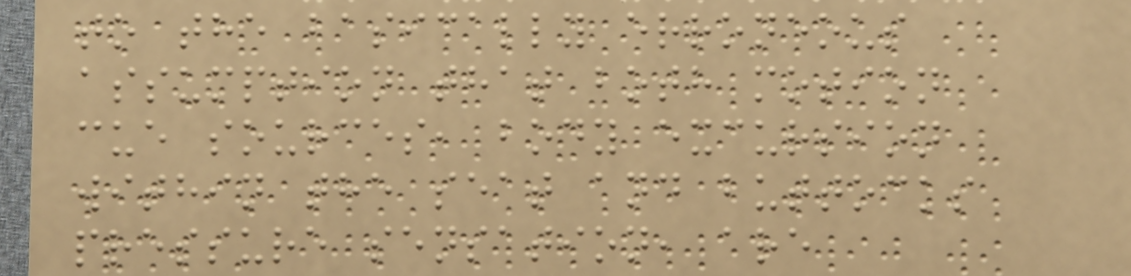to the basically erroneous
assumption that both motion
cue sources, body excursion
within the seat and buttocks
pressure sensation, are
